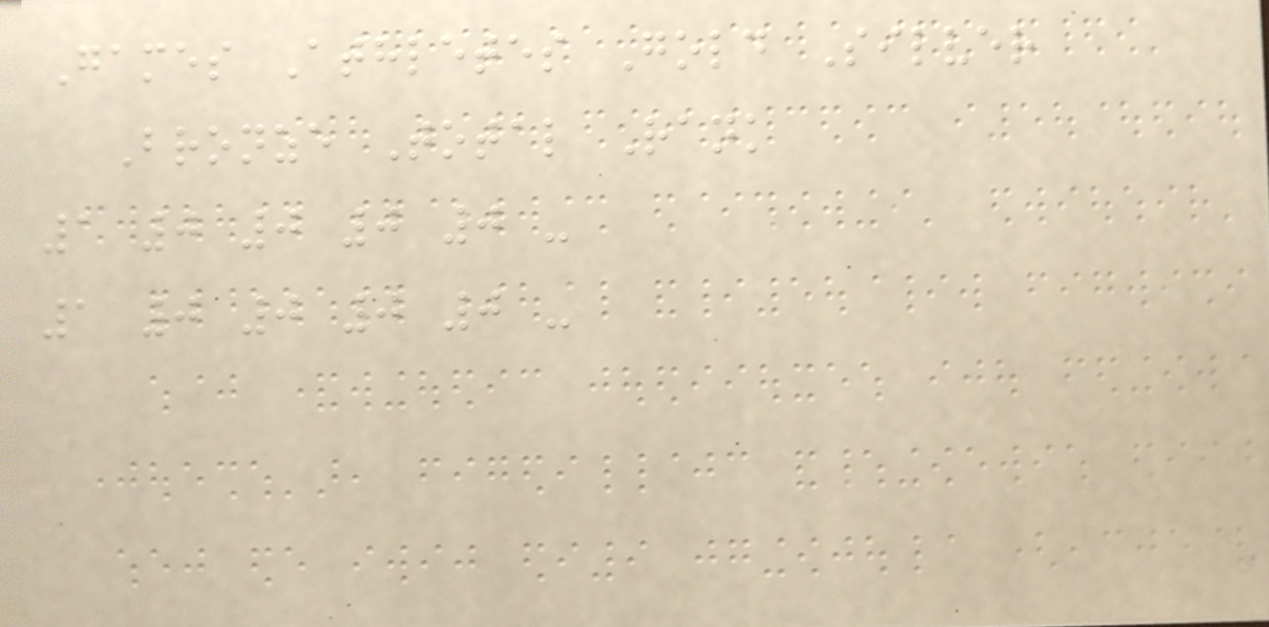Games Athletes Gold Silver
Bronze Total Rank
1 0 0 0 0 -
1 0 0 0 0 -
